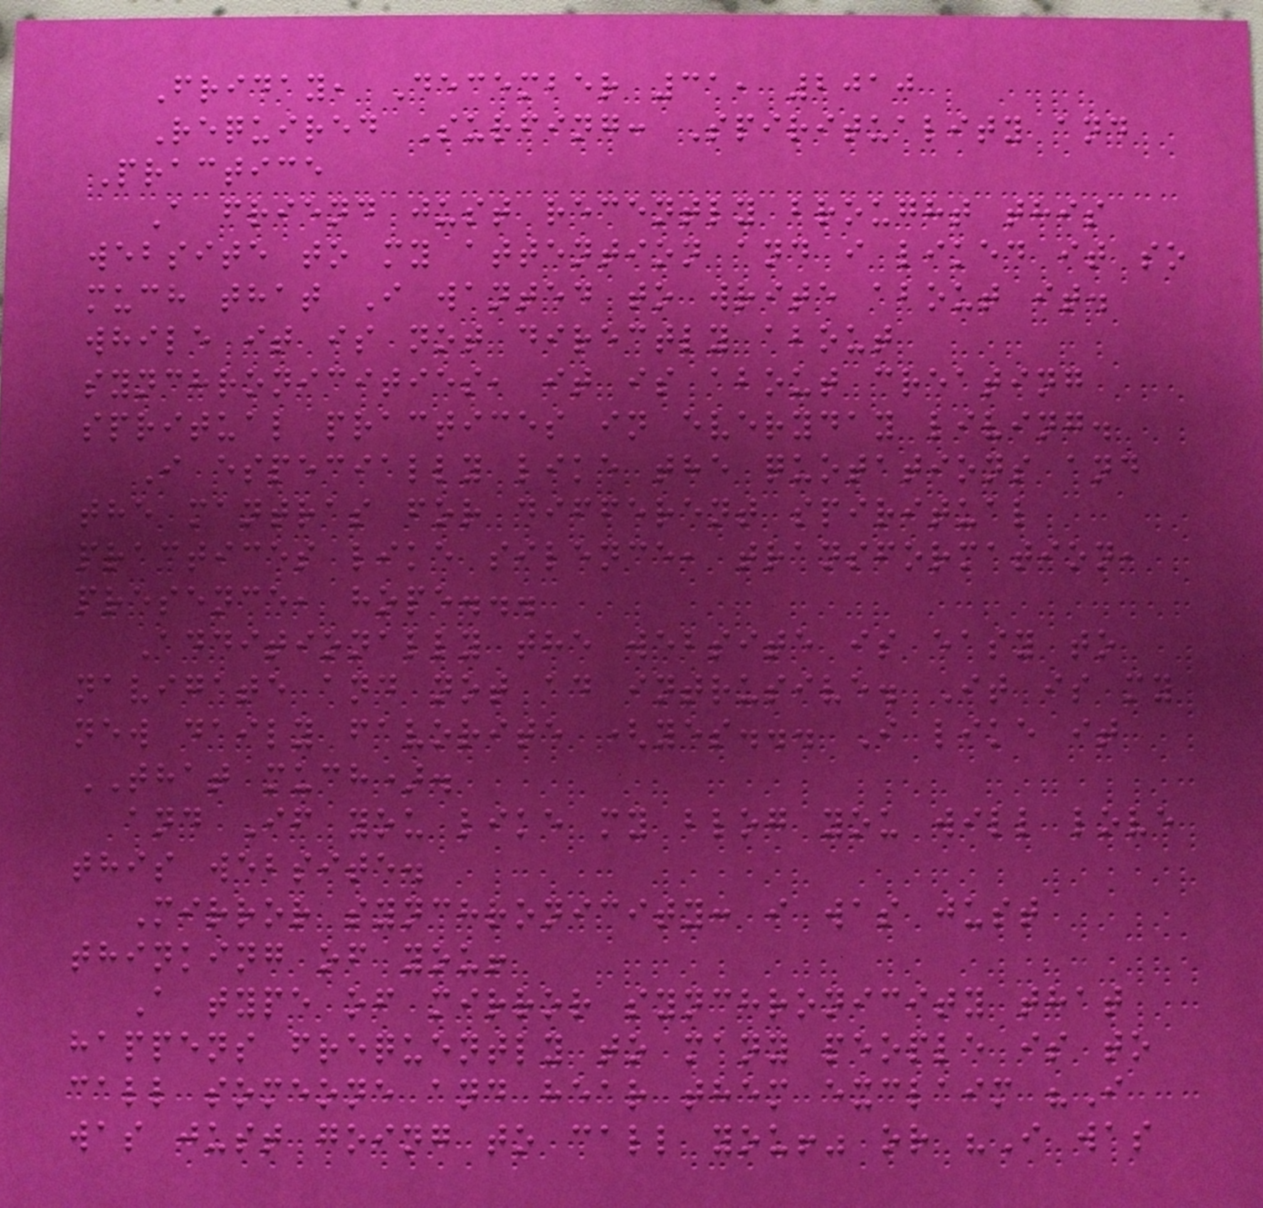Friday, December 31, 2010
Required Surfing: Spirituality and
Practice
A friend just recently brought this
website to my attention and i liked it so
much that I wanted to write about it.
while it is not directly about
synchronicities, it is about creating
spritual practices in everyday living.
I especially like the quotations and
the mantras for different spiritual
practices like silence, transformation,
presence, hope...
Additionally the website is easy to
navigate and not ad intrusive. It is my
new daily favorite (yes... I like it
THAT much).
and If you like my blog you will love
this website.
Mirror synchronicity: i was just
thinking of you!
A type of mirror synchronicity that
happens frequently to many people is to
call someone and hear them exclaim "I
was just going to call you!" or "I was
